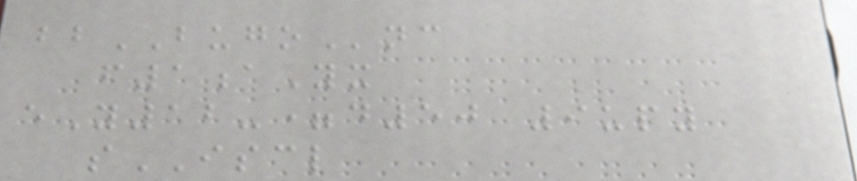bbBUGOnc
f1aYx
eY12-=d50 9upy
sISCL
